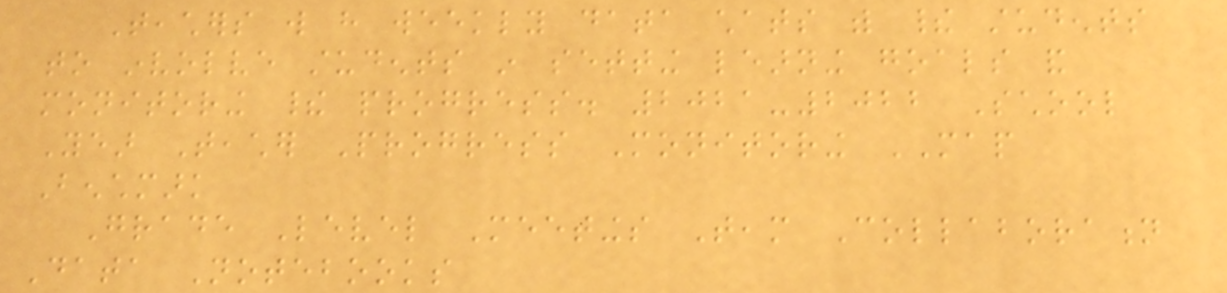Teachers will have weekly data chats with their students
to involve students in setting learning goals and
monitoring their progress. 2021-2022 School
Year Teacher Progress Monitoring MAP
Benchmark
Grade Level Meetings Team Collaboration
Data Notebooks
